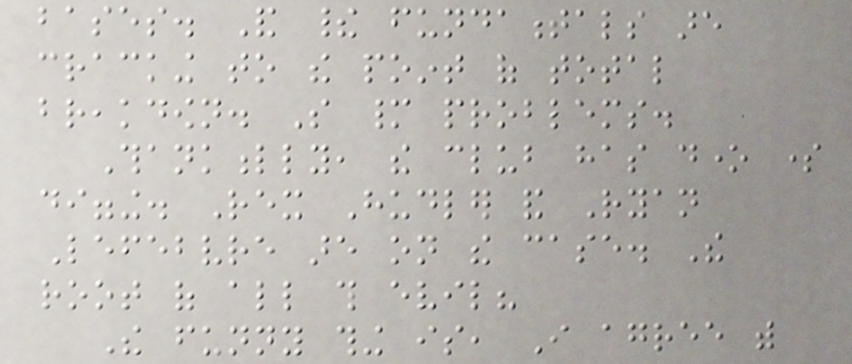bases. And their fundamentals are
cracking to the point of total
breakdown. So many problems.
Thankfully, the club has done some
digging. Rex Hudler and Ryan
Lefebvre are on the case. The
root of all this evil?
The funny thing is, I agree with
